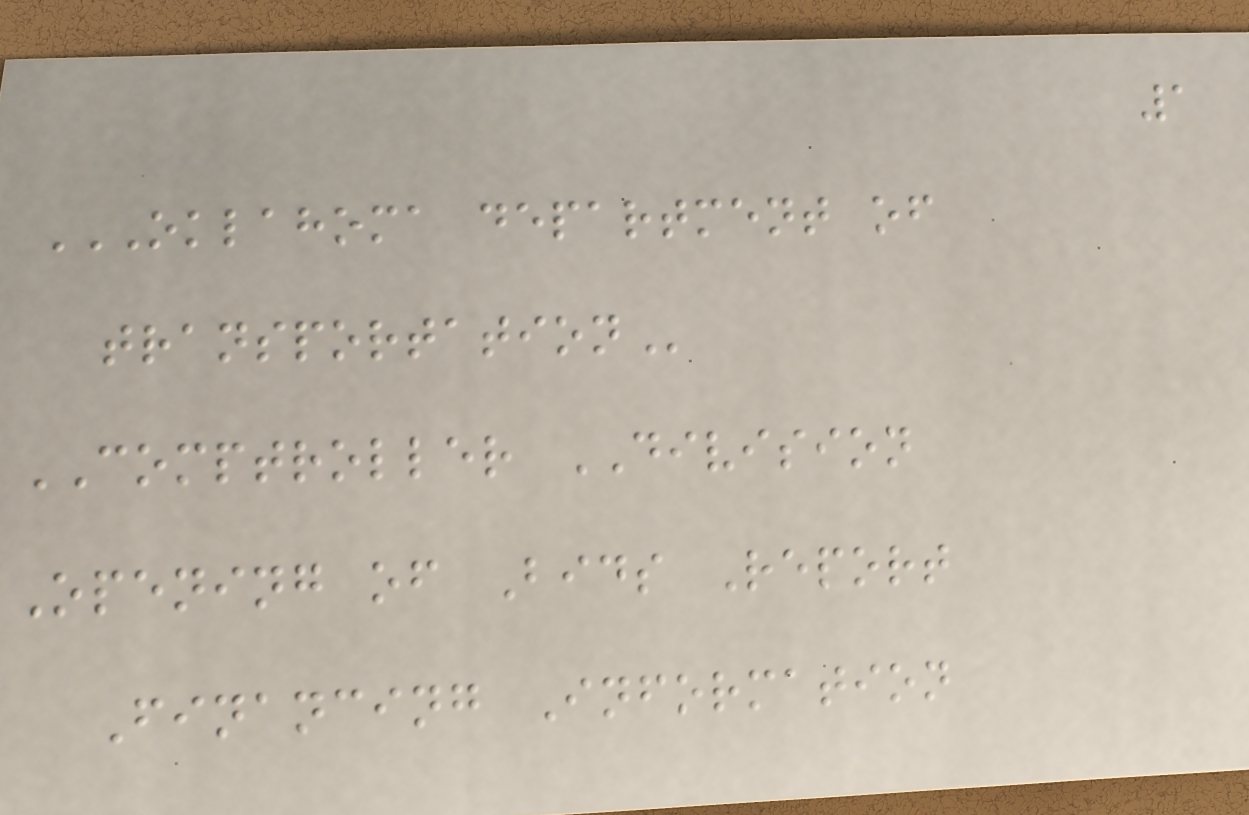1
OKLAHOMA DEPARTMENT OF
TRANSPORTATION
COMPTROLLER DIVISION
Opening of Bids Report
Financing Information
